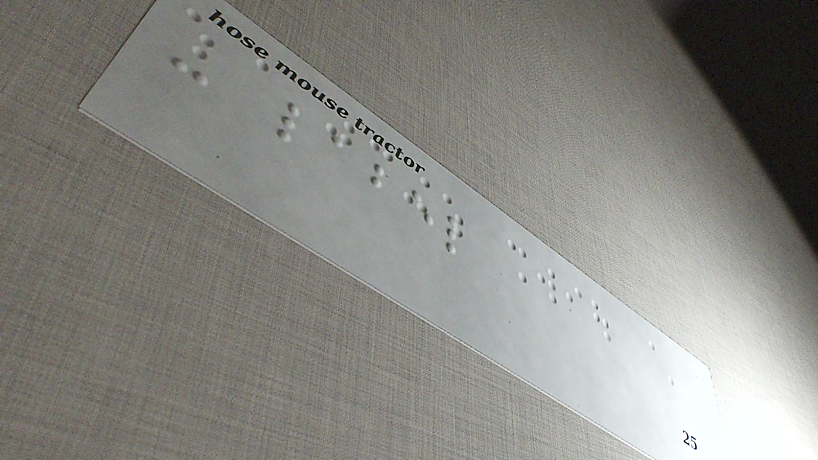- label
